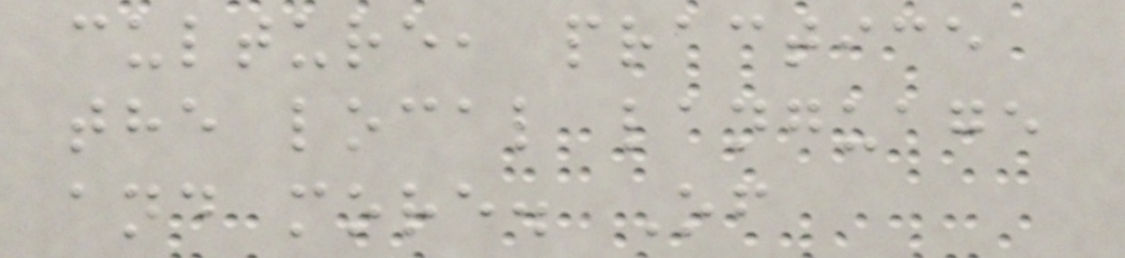culture, practice
the local language
and more. Of
